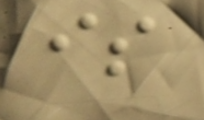is
